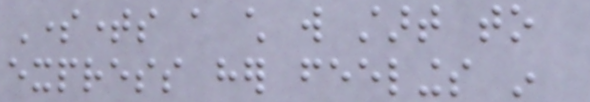Sometimes a child will start to
express her feelings in
